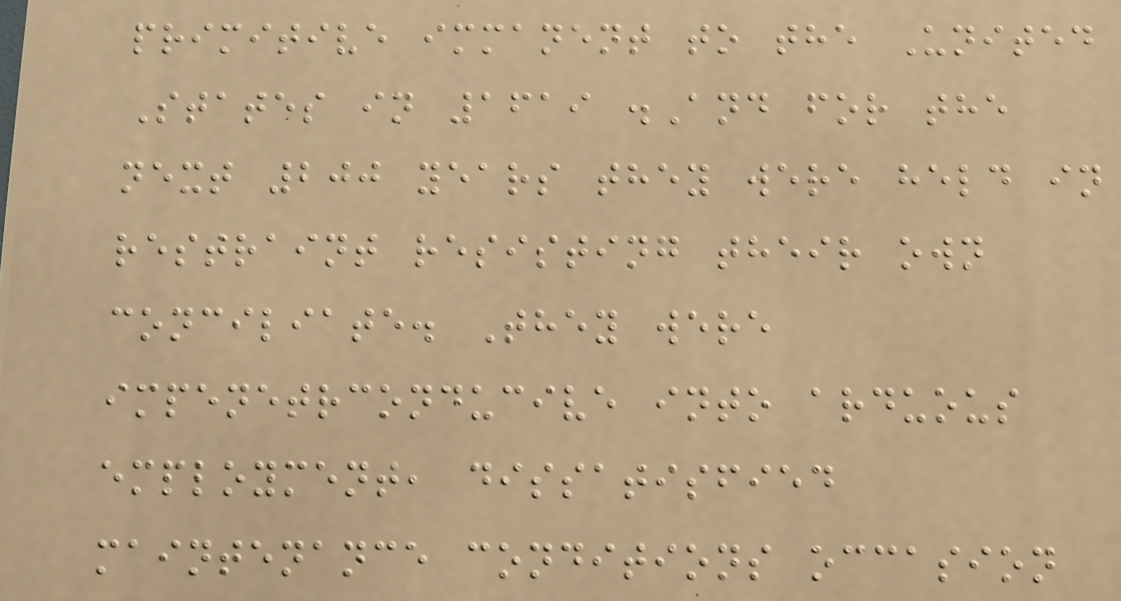primitive immanent to the United
States in 1619 .And for the
next 200 years they were held in
restraint resisting their own
conciliate. They were
impenetrconducive into arduous
employment, dissatisfied
maintenance conditions occasion
